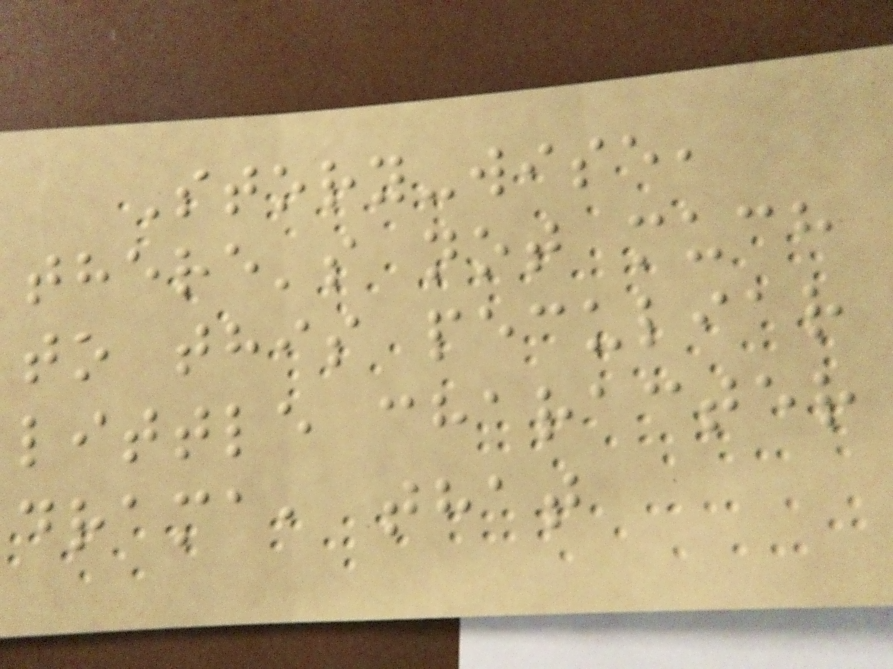Story-wise,
there's not much
to this peculiar
little character
drama, that
